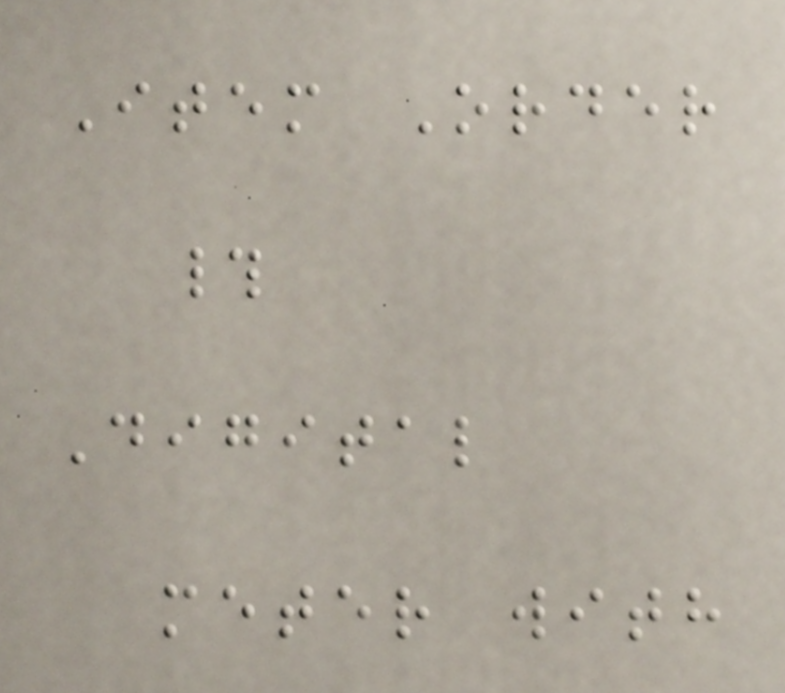Item Order
#
Digital
meter with
